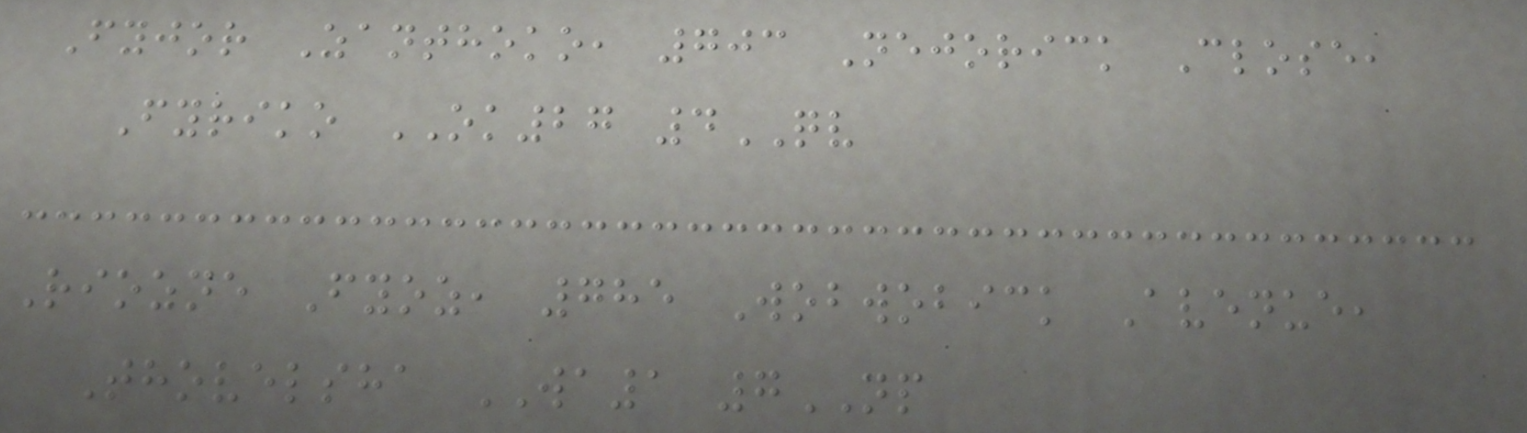Fyjor Zanthoko, 703 Nejorick Close,
Fyriko OK27 4QV
Riozne Fyoz, 785 Wobwobick Avenue,
Thovelsha WA1 7NP
